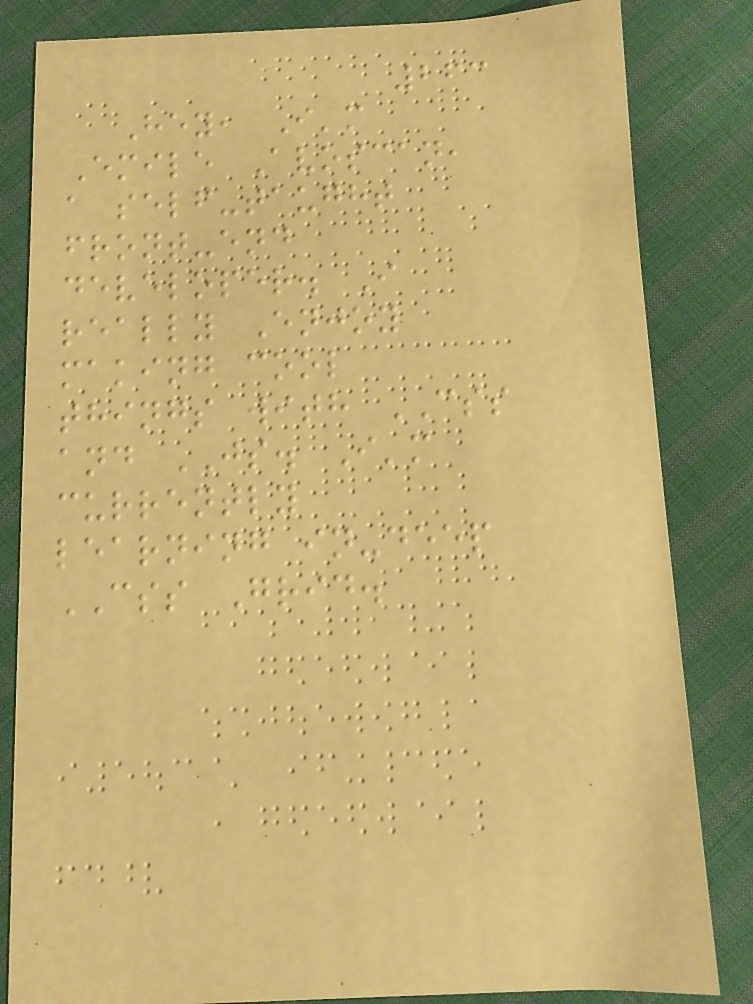263
Hey, I'm
Emile Avoscan,
a self-taught
front-end
developer. I
really Enjoy
making cool
things with CSS
and JS. I'm
currently
learning in-deep
CSS Grid.
